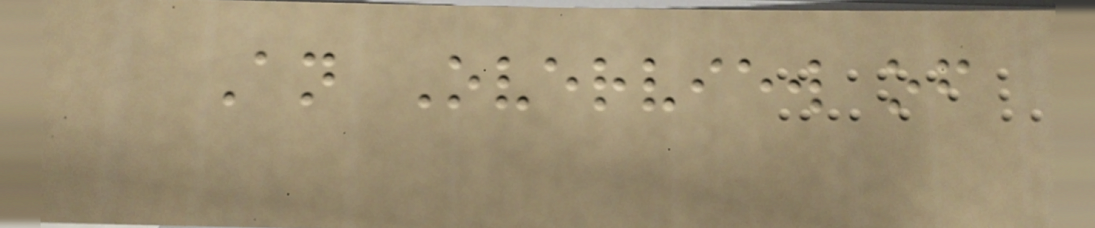An Overview of
